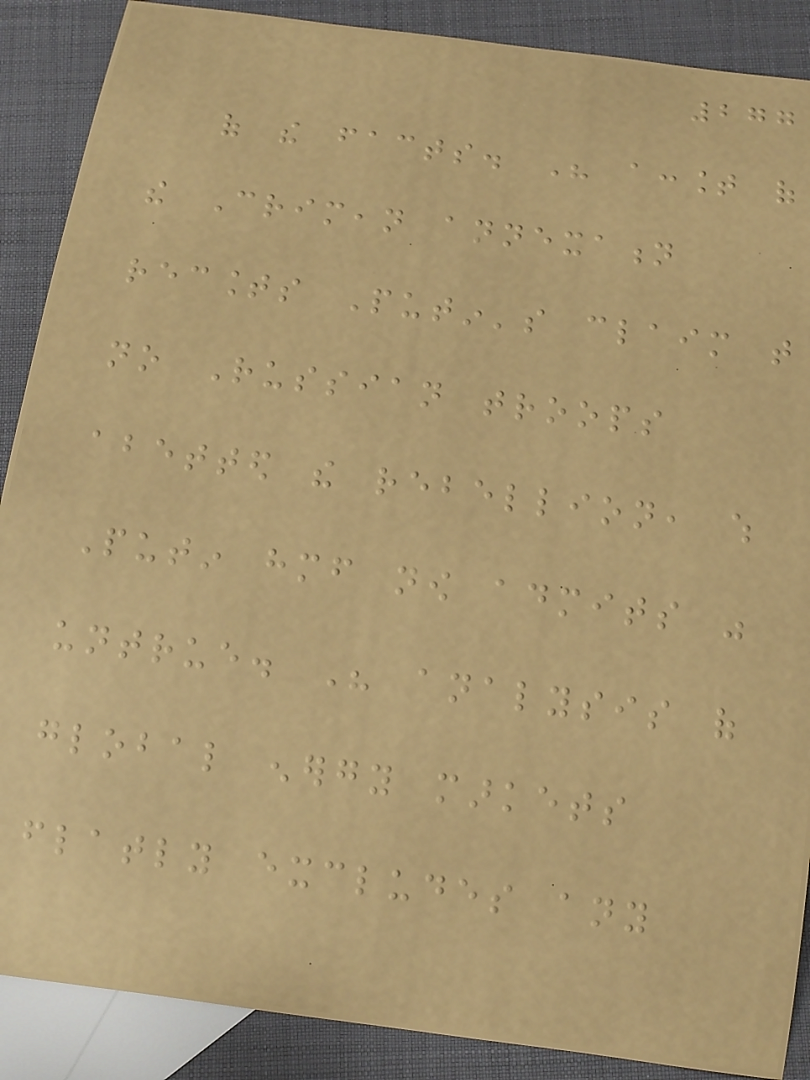277
of the facts. His account of
the Crimean annexation
recounts Putin's claim that
no Russian troops
abetted the rebellion, which
Putin himself now admits was
untrue. His analysis of
global energy markets
flatly excludes any
